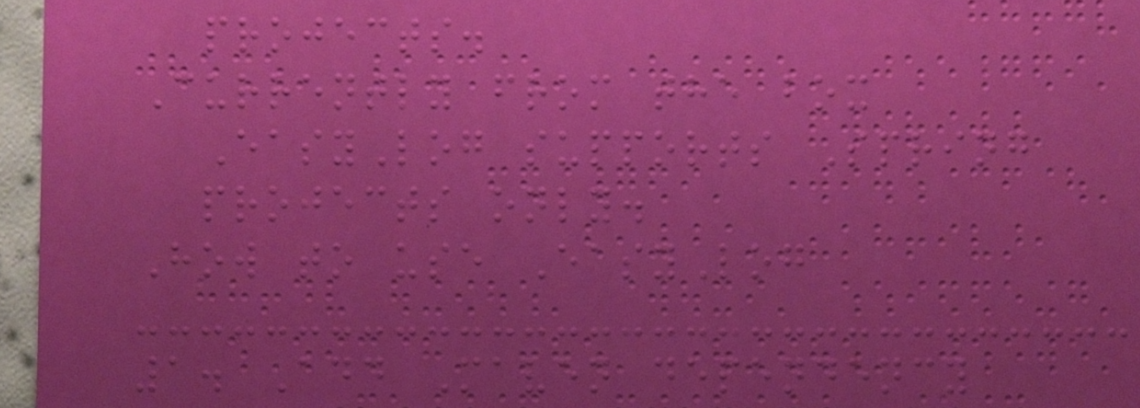projects.
Currently from the box
EasyLog supports Spring
projects only.
How to use EasyLog
1. Add Maven dependency
